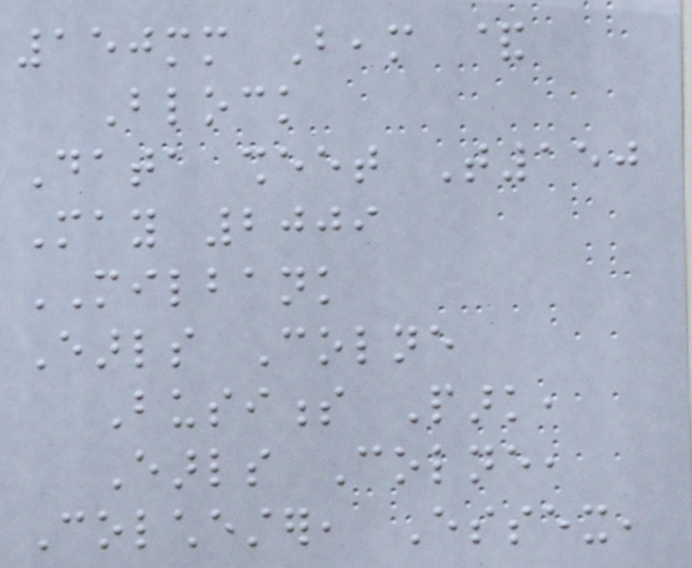150mm Beam &
Block
Data sheet T150
May 2009
MILBANK
Earls Colne
Business Park,
Earls Colne,
Colchester, Essex,
